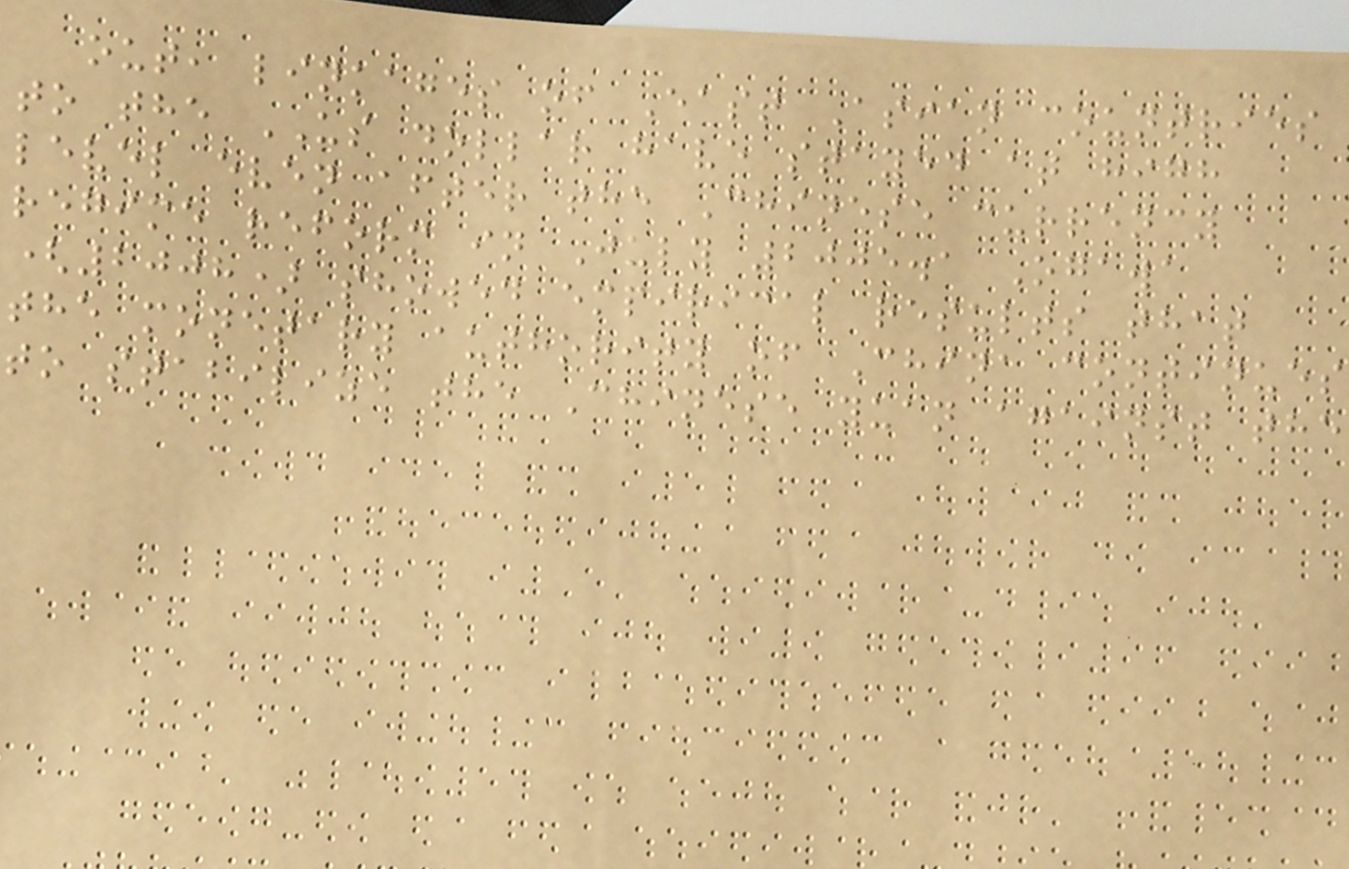out, linkages of East Asian countries
to the US dollar have stayed at high
level even after the Chinese currency
regime reform in July 2005.1 Ogawa
(2008) showed empirical results that
the monetary authority of China continues
to stabilize the Chinese yuan against the
